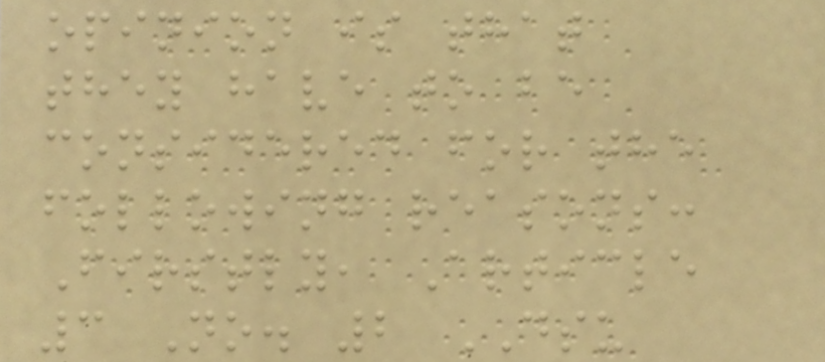opinion is that
they have to be
considered for the
following reasons:
Firstly, Article
3 No. 2 DSU
